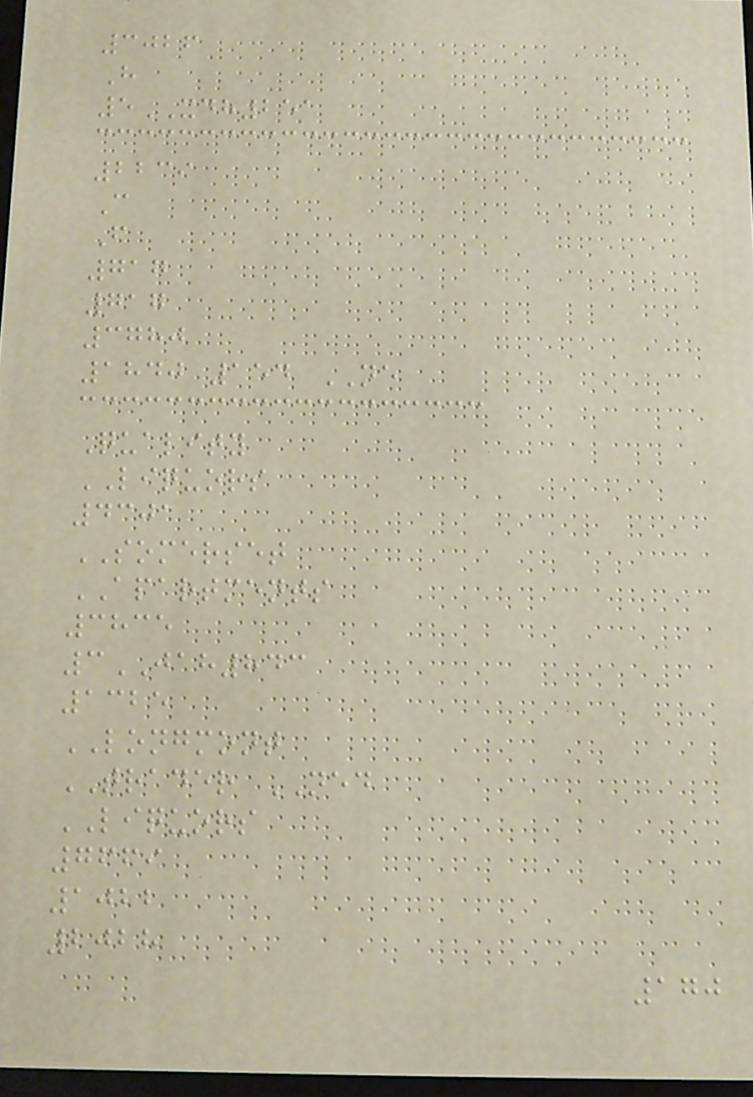3026
H
5XDH251
2239
C
F
717
717
3780
1840 154 NE
Quality
LIQUORS
4301
SOMERSET
APARTMENTS
3835
3JAH843
1325
LONGMONT
TRADER NED
LIQUORS
7669
1022
2028
170
